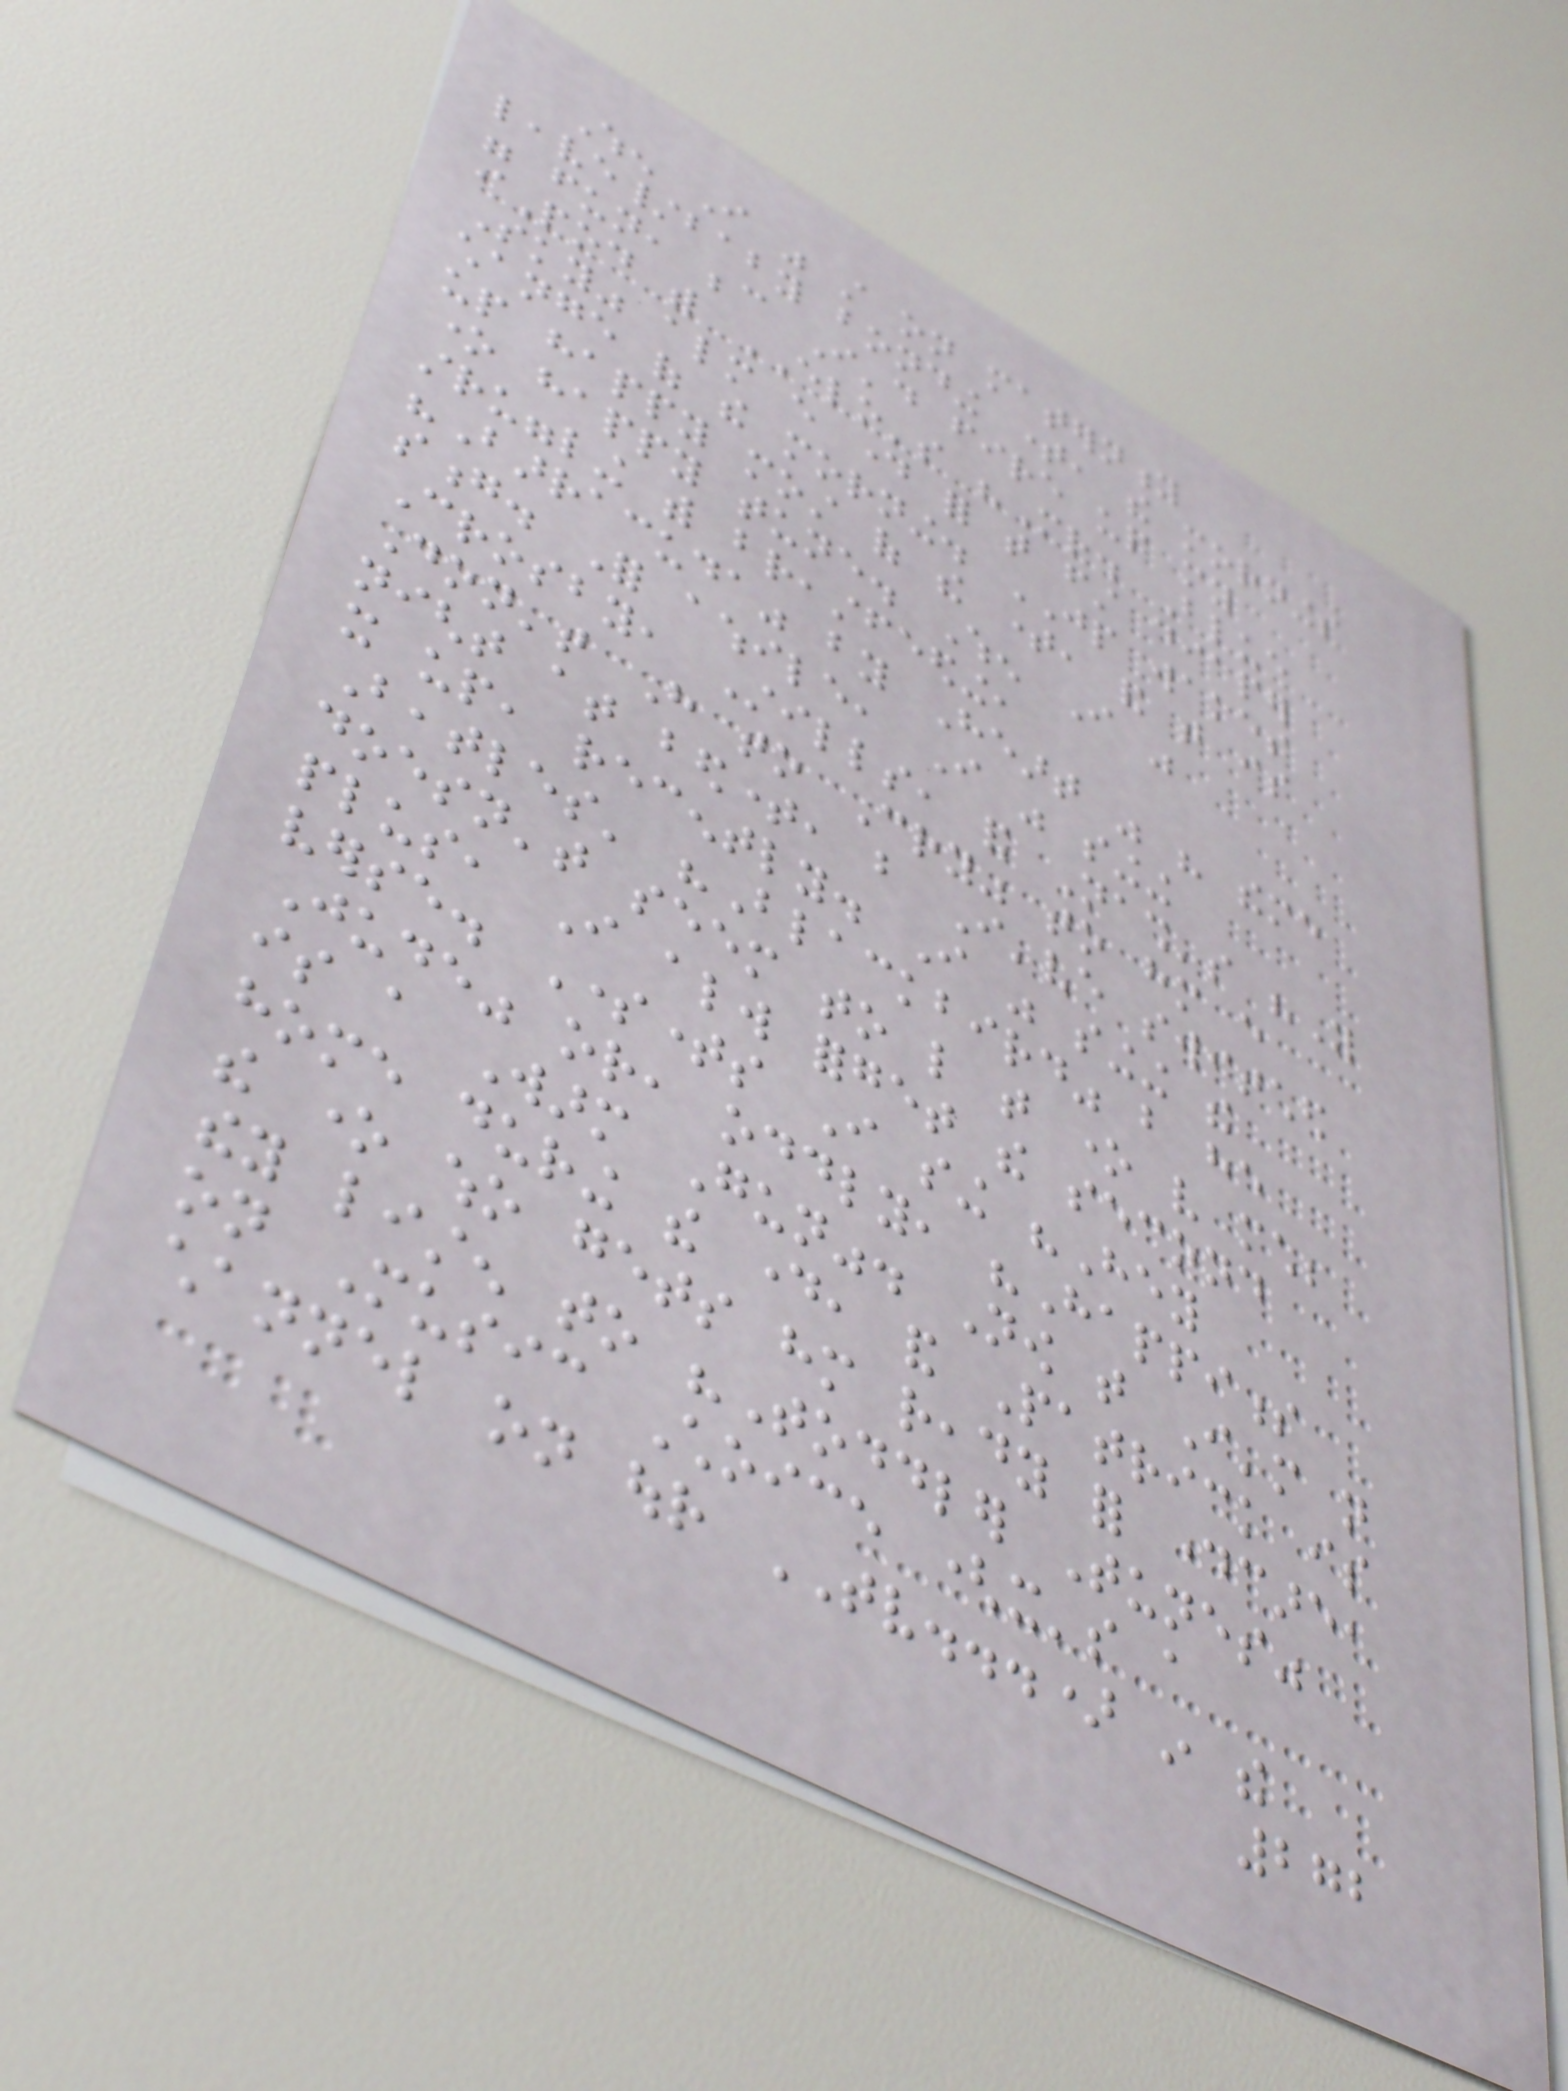When I was still on maternity
leave/baby bonding time, the mornings
were fun, because I'd fire up my
iPod with ELO's "Mr. Blue
Sky" almost every day for that first diaper
change of the morning. JP wakes
up happy most of the time, and that is
one happy tune. When I was
struggling with breastfeeding,
"Barracuda" by Heart was his theme
song. For awhile, I was singing
Crosby, Stills, and Nash's "You
Don't Have to Cry" to him every
night at bedtime, but I've switched
it up, recently. I was singing the
Beatles' "Blackbird" but he
doesn't seem to like that one very much;
plus, I always forget the second
verse. Sometimes I sing "Hey
Jude" or, oddly, "Happiness
is a Warm Gun". Now that I'm not
home during the day, and Patrick is
the one who gets him ready for daycare,
they listen to "Toddler Tunes"
on Music Choice (it's a
channel on our TV...) in the
272
